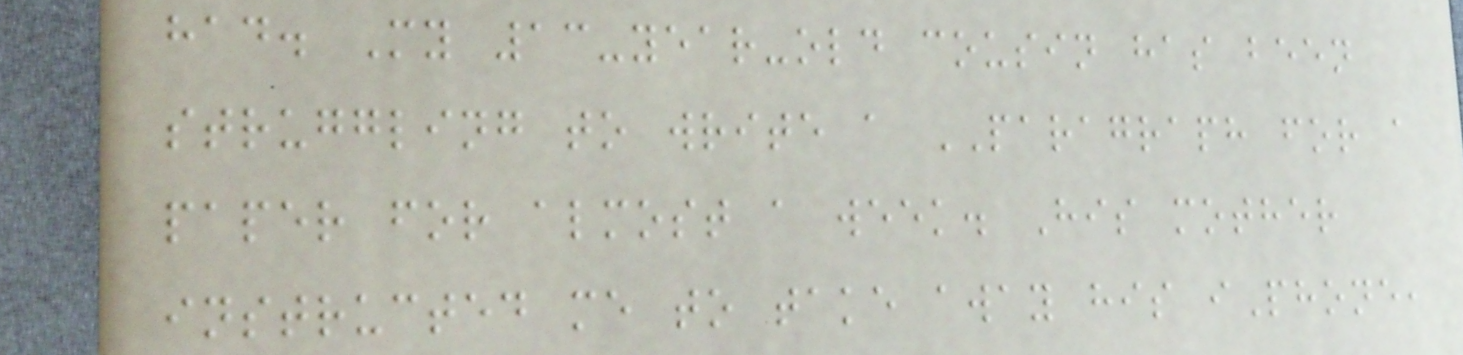had. My 13-year-old cousin has been
struggling to write a PARAGRAPH for a
paper for almost a week. His mother
instructed me to take away his iPhone,
